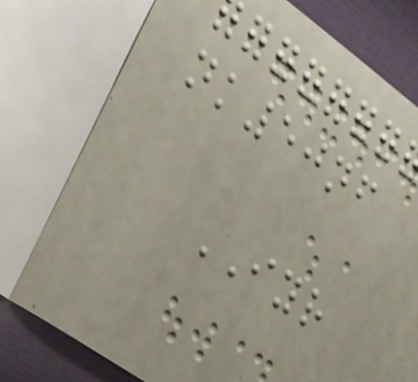nk50nf
IYR
